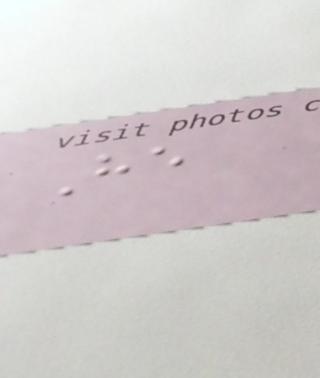He
